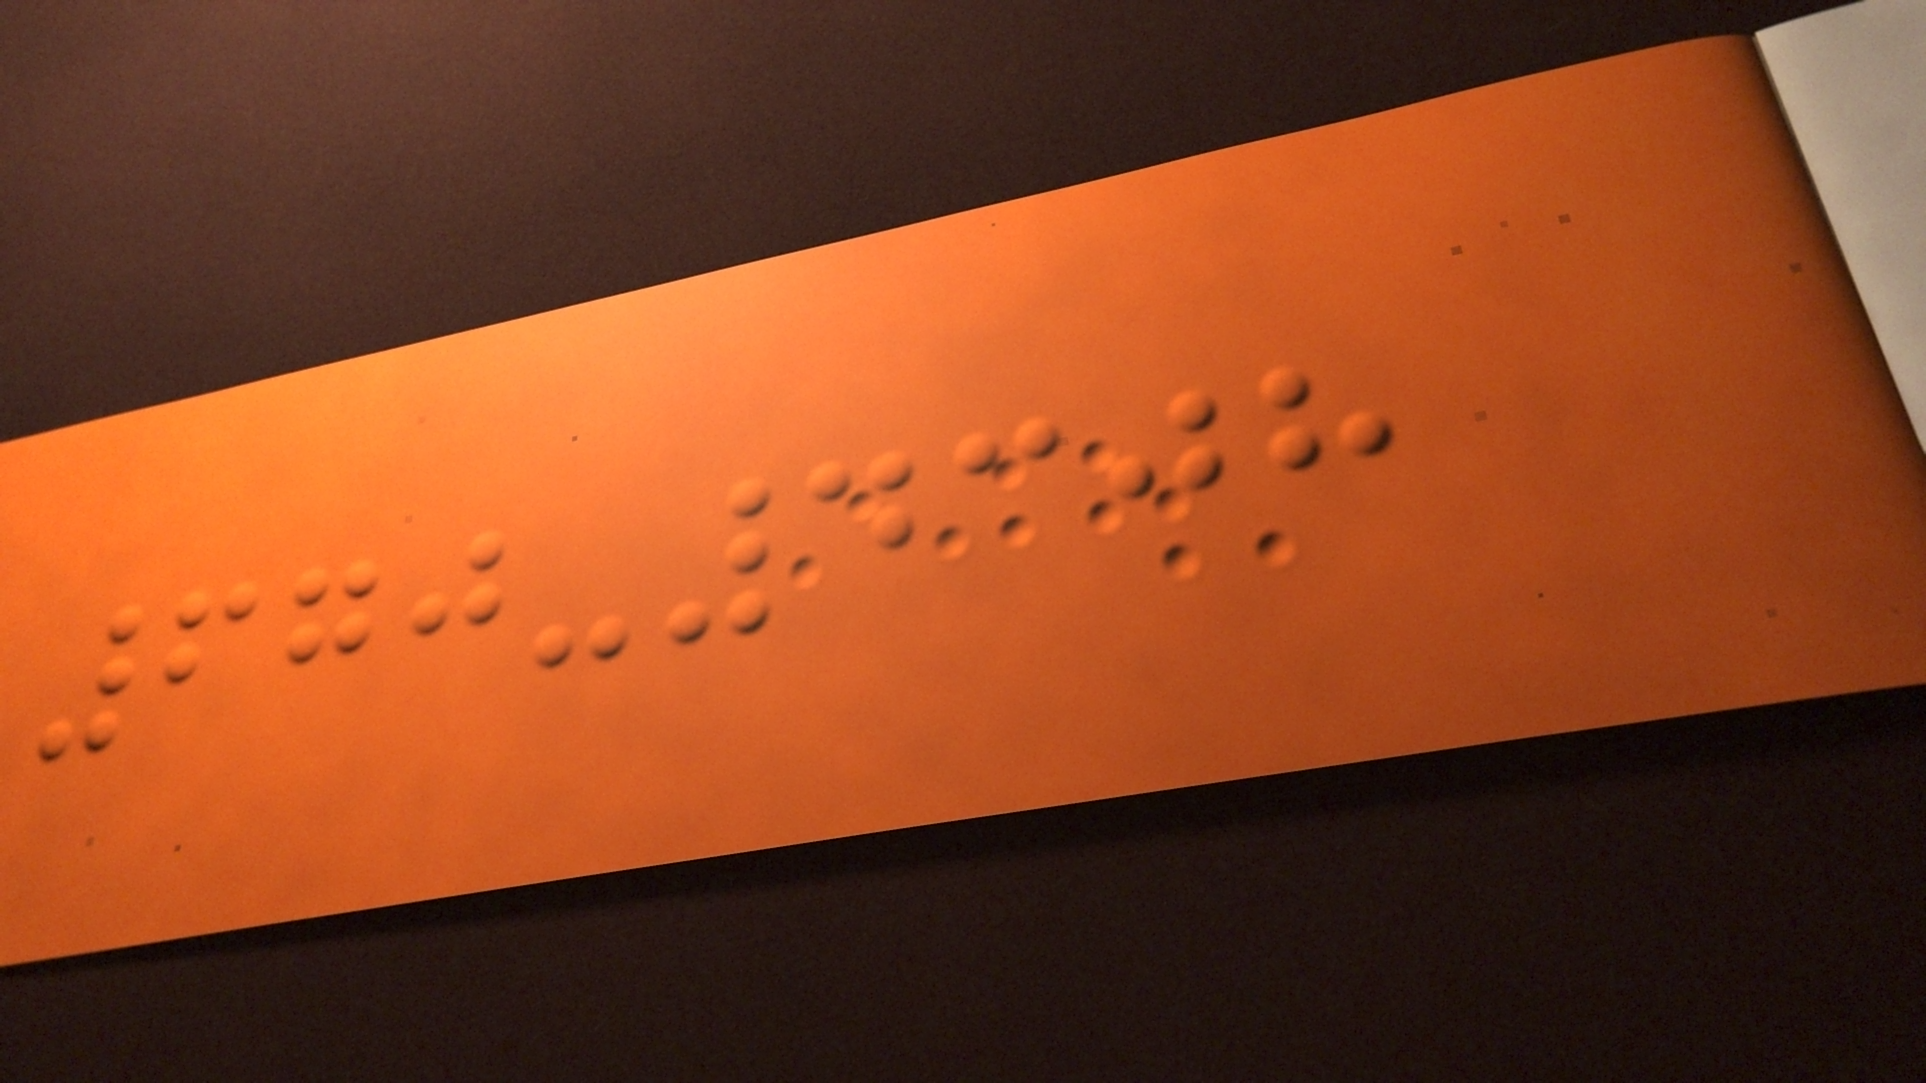670-4308
